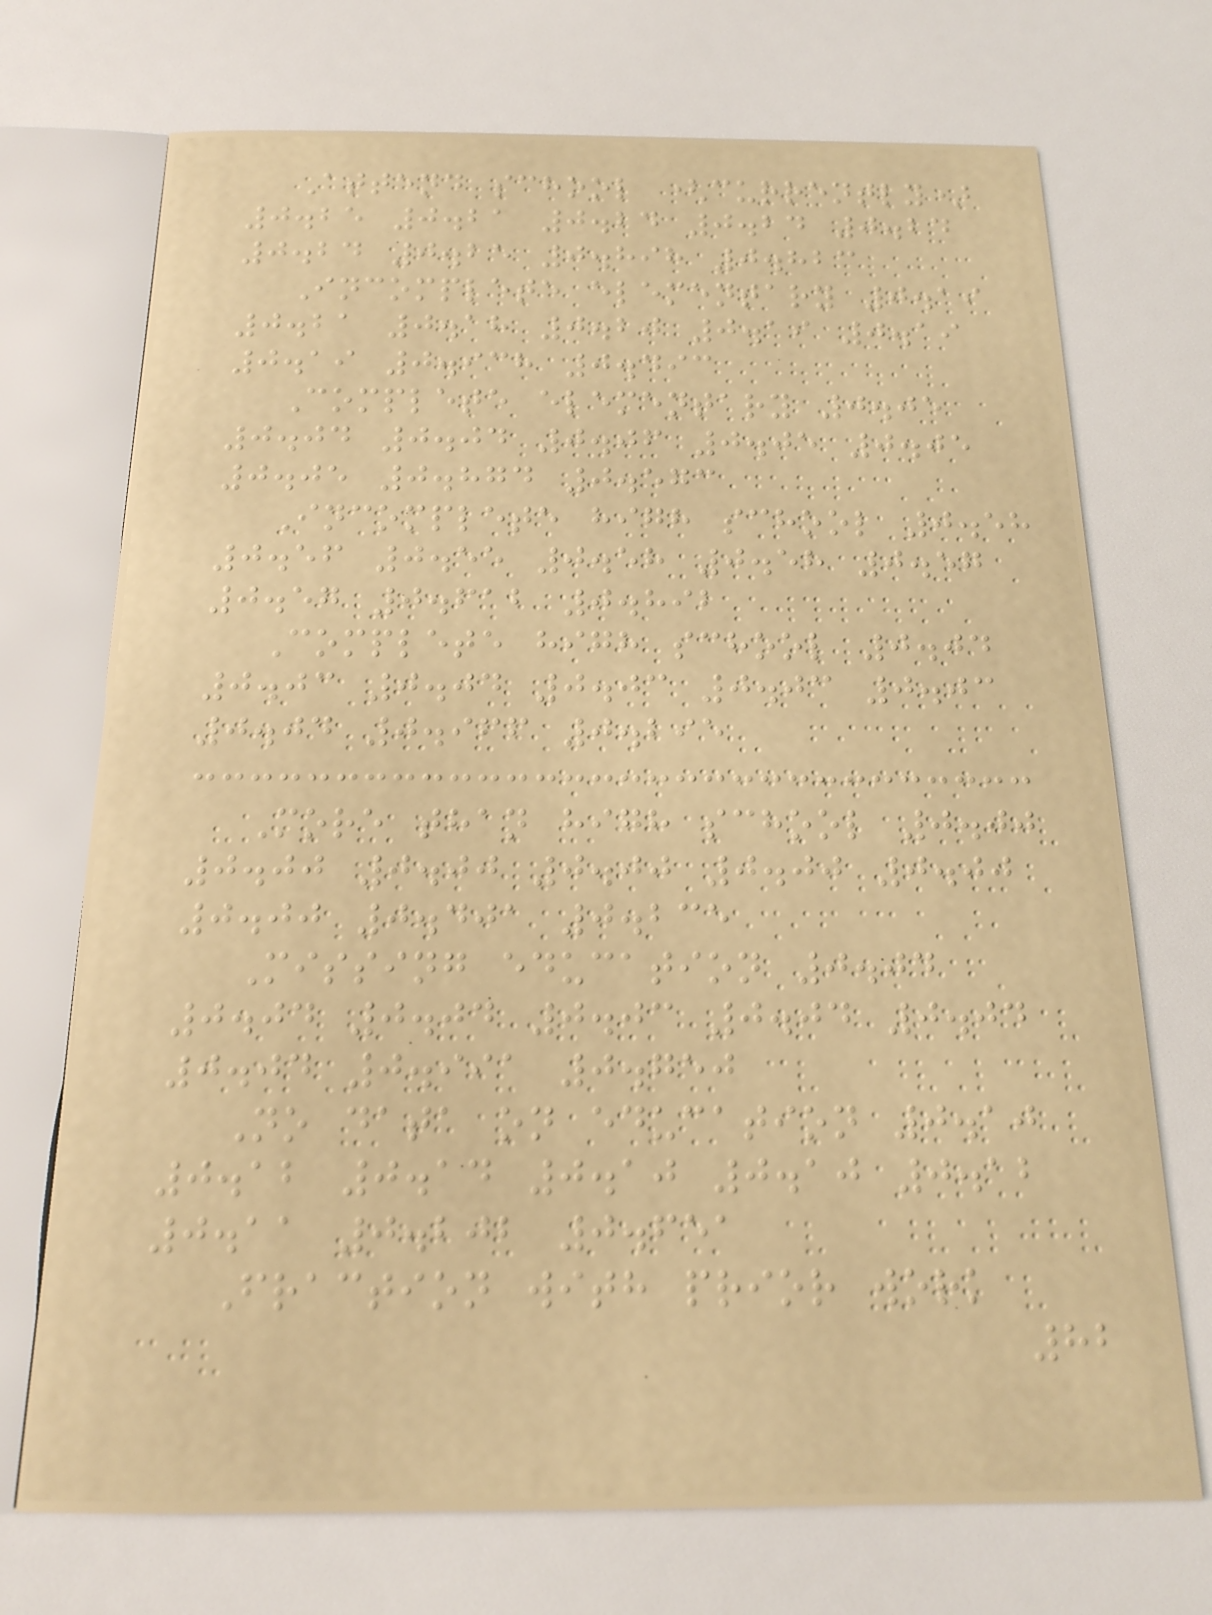Attend school (currently)
0.25 0.21 0.24 0.24 0.24
0.24 0.25 0.898 0.823
Incomplete elementary 0.19
0.21 0.18 0.20 0.19 0.19
0.19 0.938 0.493
Complete elementary 0.05
0.04 0.04 0.06 0.05 0.05
0.05 0.874 0.573
Incomplete high school 0.58
0.56 0.55 0.58 0.58 0.57
0.57 0.612 0.892
Complete high school 0.04
0.03 0.04 0.03 0.03 0.03
0.04 0.966 0.295
More than high school 0.00
0.00 0.00 0.00 0.00 0.00
0.00 0.401 0.235
Missing education 0.04
0.04 0.04 0.03 0.04 0.04
0.04 0.991 0.750
No data on education 0.10
0.12 0.14 0.10 0.10 0.12
0.11 0.202 0.651
Fraction with prior work
82
